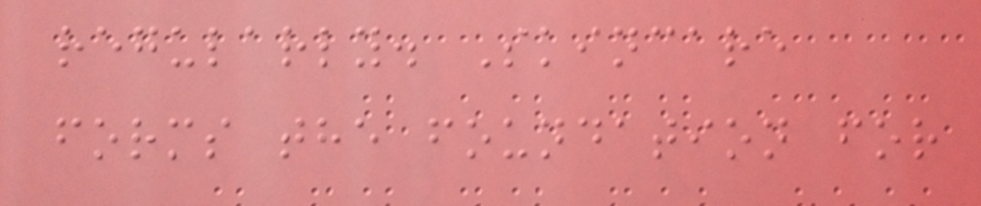regularly. Skincare
forms the foundation for
